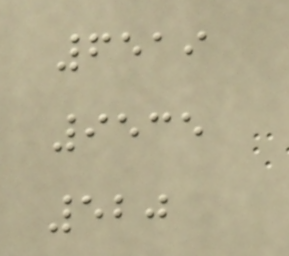6519
9535
520
